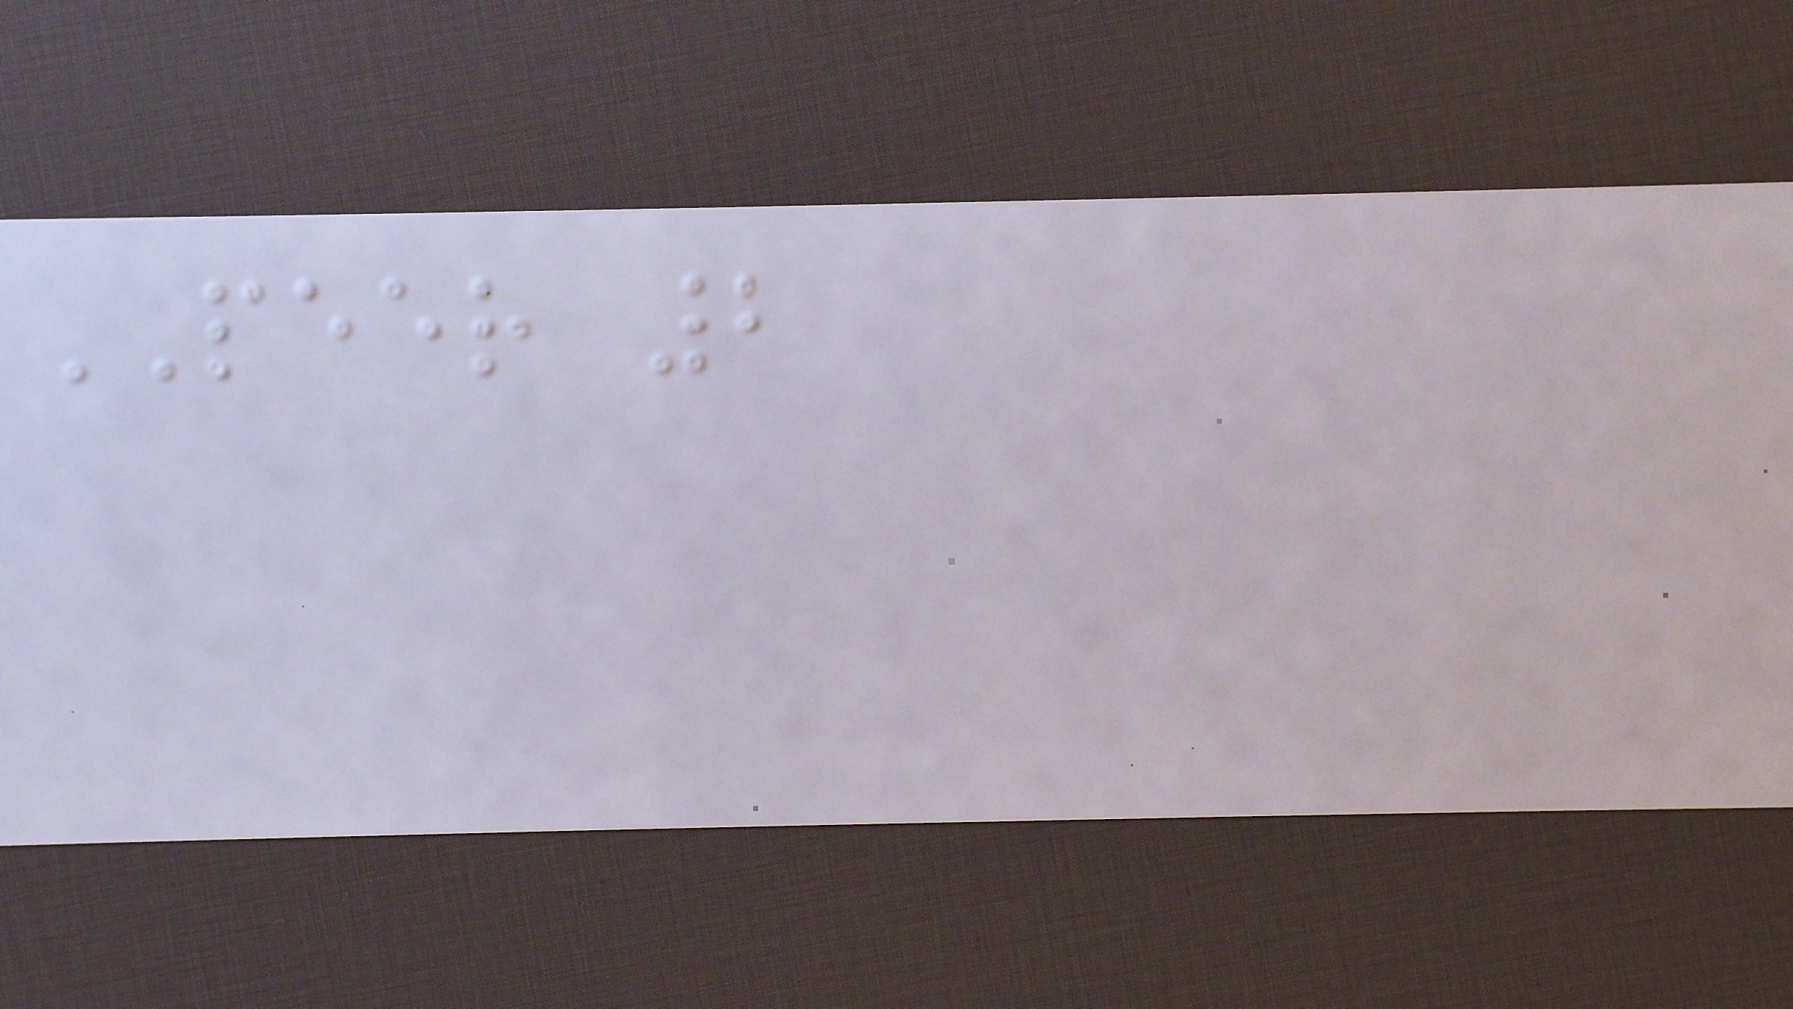PEER 2
